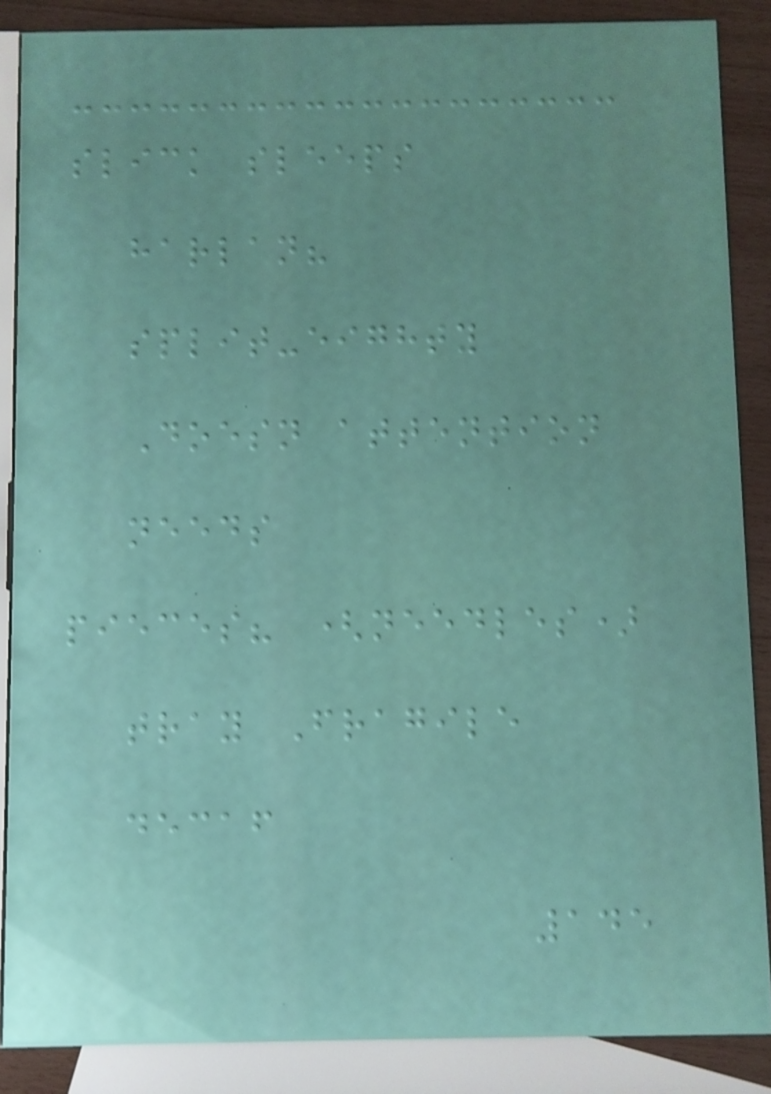slick sleeps
harlan?
split-eighty
Doesn attention
needs
pieces? (needles)
tray Fragile
decaf
145
